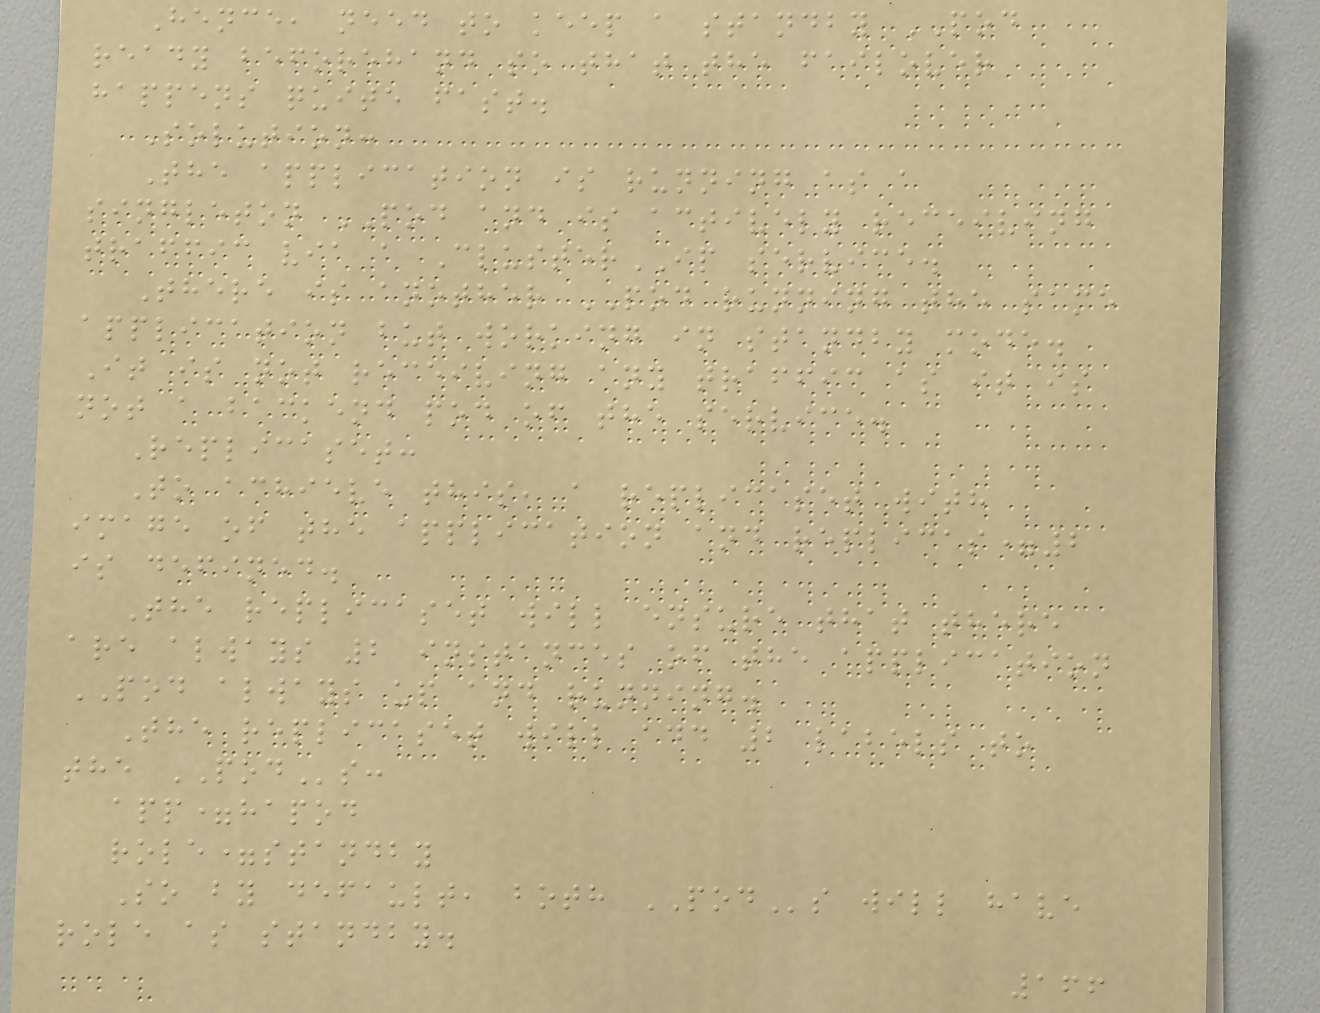Hence, need to keep a standby POD
ready beforehand so that the failover
happens quite fast.
Solution:
The application is running as a
singleton POD and is actively receiving
traffic via a ClusterIP service.
There is another POD running the same
application but working in standby mode.
It is not receiving any traffic as it is
not a backend pod of the service.
Replicaset:
To achieve this, a replicaset with
image of the application and replicas=2
is defined.
The replicaset will ensure that there
are always 2 instances of the application
POD always up and running.
The replicaset will add 2 labels to
the PODs:
app=hapod
role=standby
So by default, both PODs will have
role as standby.
166
